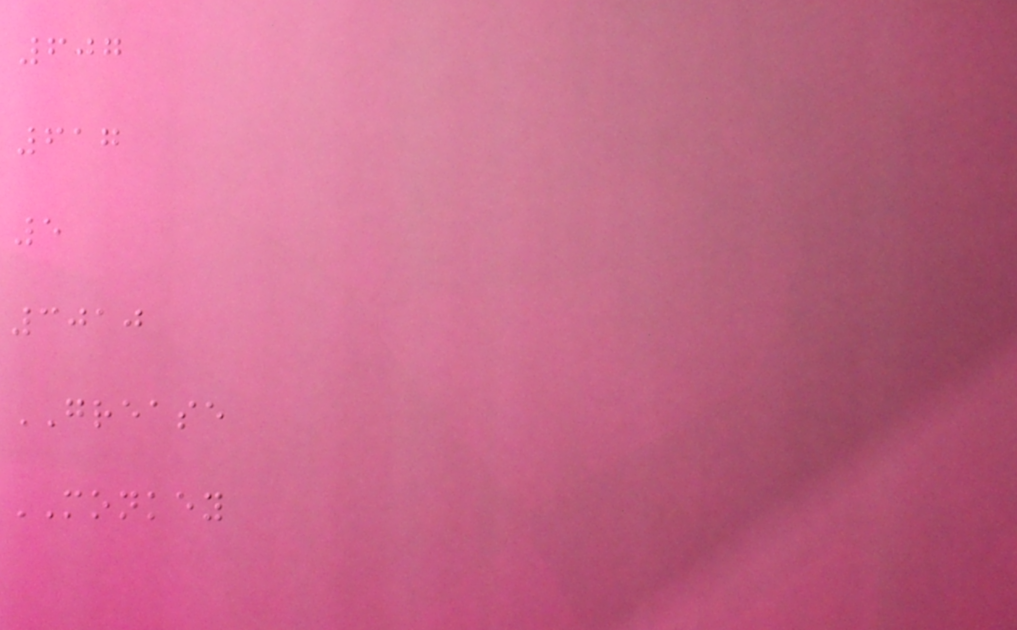607
617
5
3010
GREASE
MONKEY
